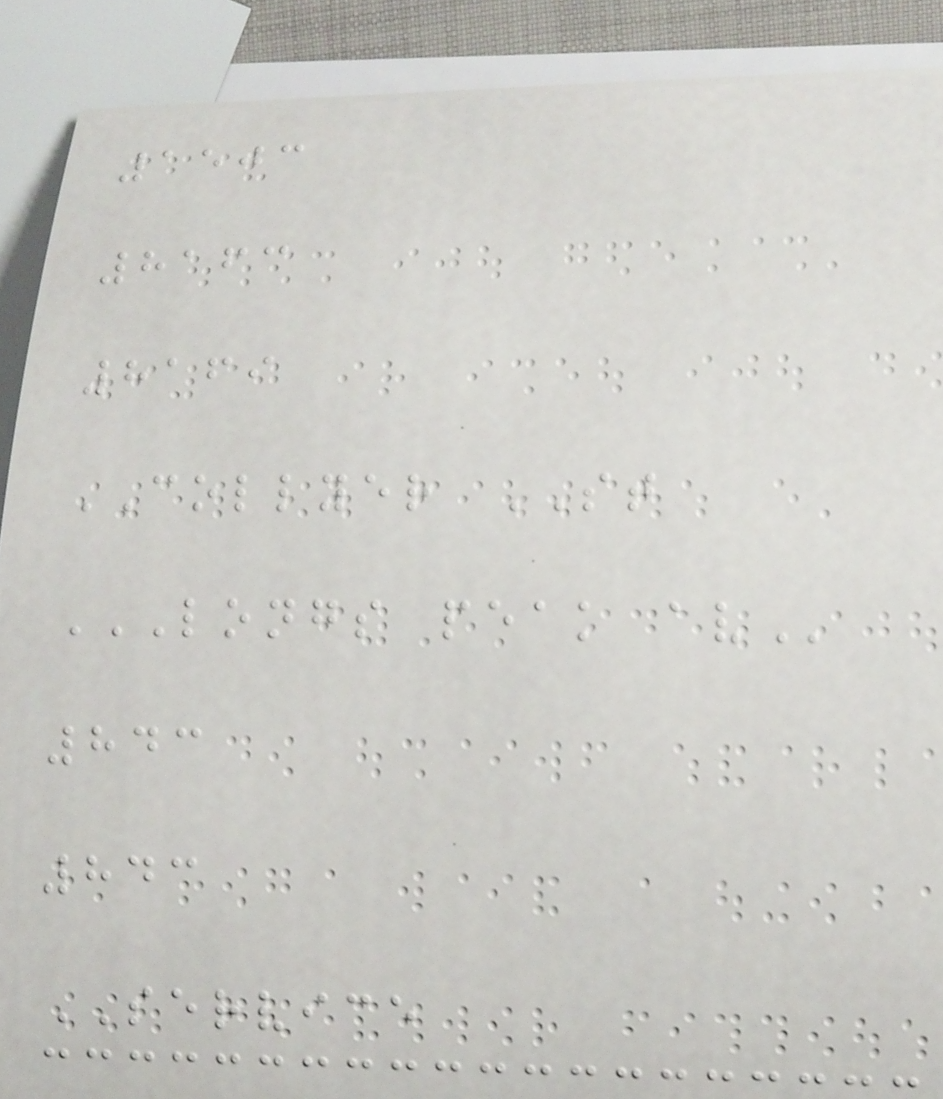1503
8163
8169
COLLYER ST
LONGS PEAK AV
843
843
SERVICE
